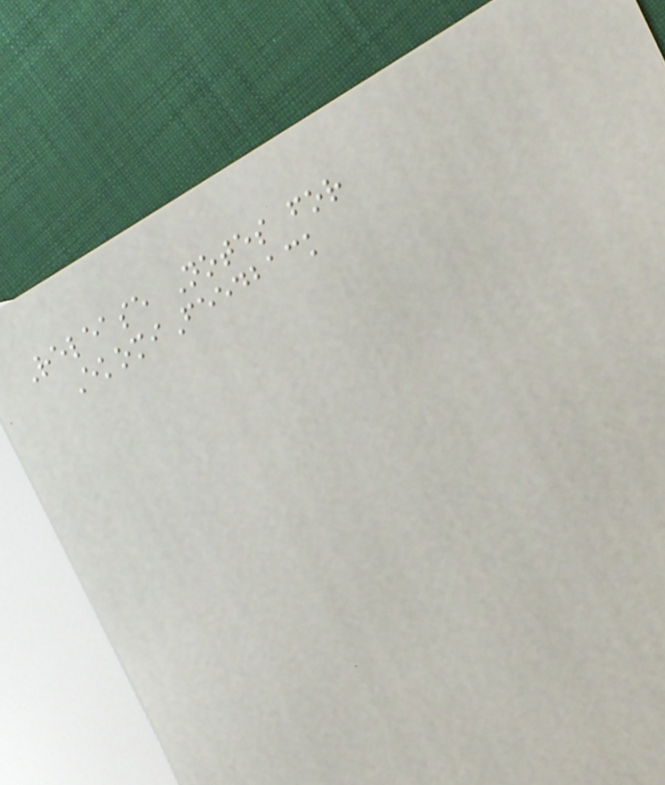Release Notes for
EkomiFeedback
